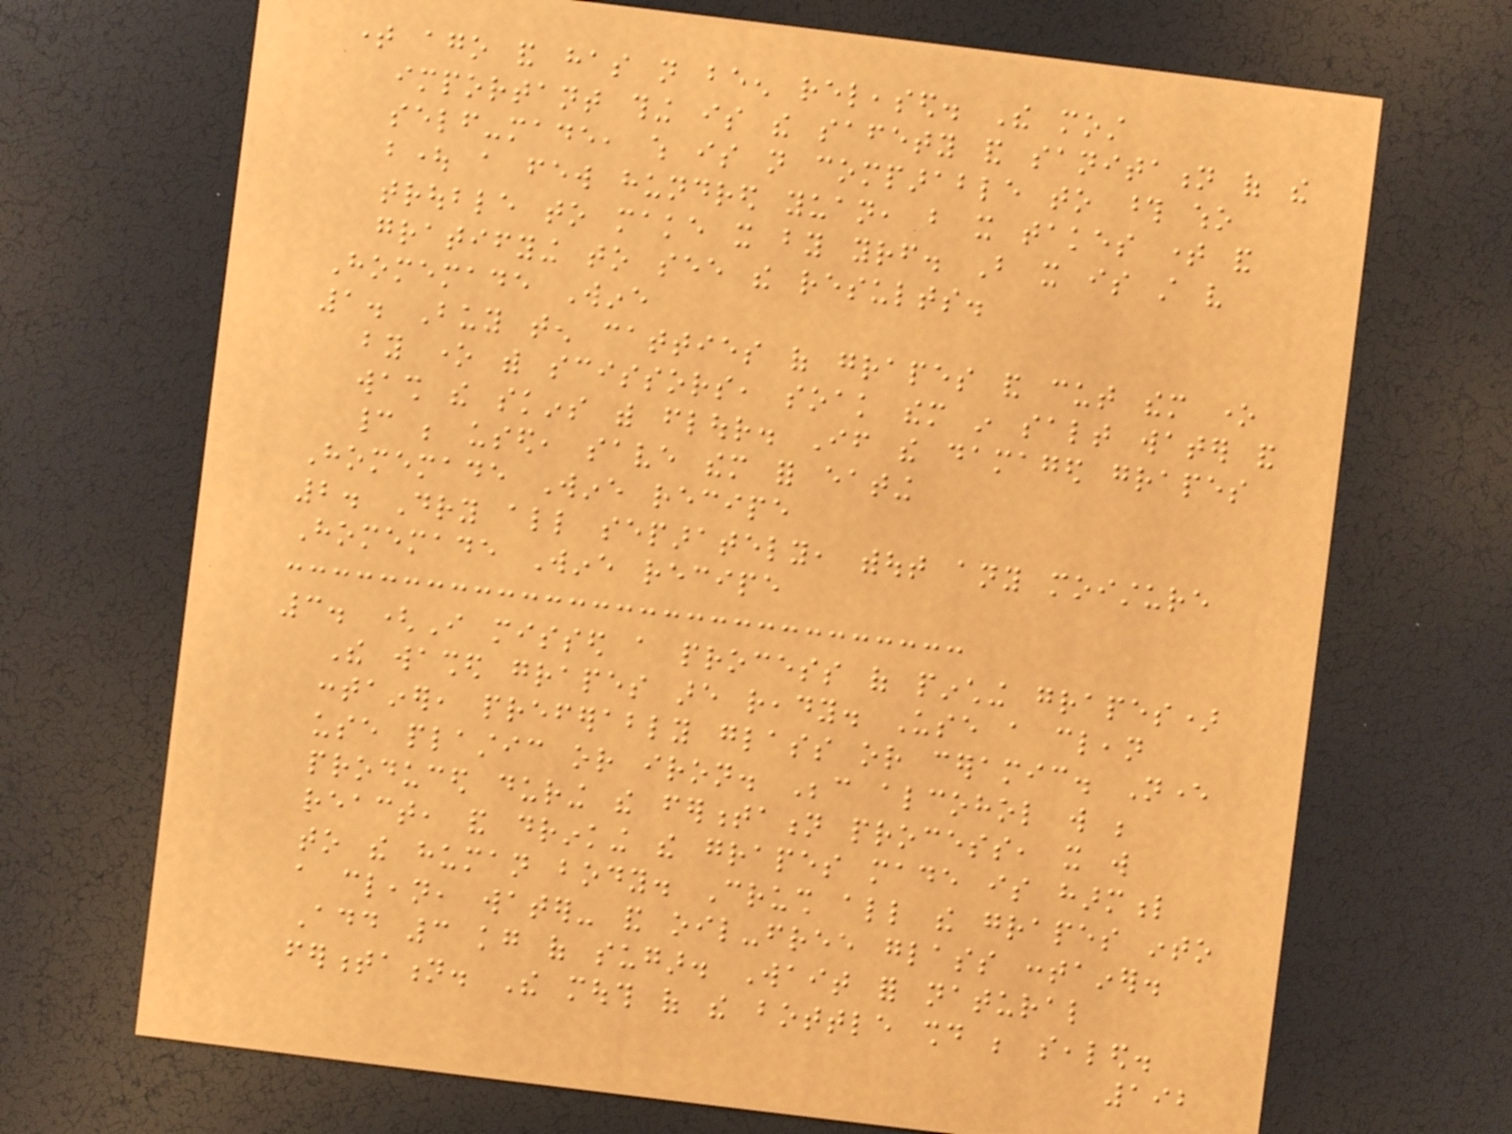time ago and has not been released. The most
important thing is the safety and sanitation of the
self-made, which is not comparable to those who
bought a few hundred yuan, but it takes time and
trouble to make it by yourself. But it is still very
gratifying to see the results.
Homemade Wine
1. Buy ten catties of grapes and cut them one
by one with scissors, soak them in salt water and
wash the skins with flour. If the damaged grapes
cannot be used, save them for eating
Homemade Wine recipe
2. Dry all separately, without any moisture
Homemade Wine recipe
3. (I missed a process of pinching grapes)
The washed grapes are ready. Use a clean
container, preferably glass or ceramic. Never
use plastic or iron. Because alcohol will be
produced during the fermentation process, it will
react, and drinking the grapes made is harmful
to the human body. Crush all the grapes into
a clean, water- and oil-free glass container.
Add 3 kg of sugar. Wait for natural
fermentation. The mouth of the bottle should be sealed.
192
